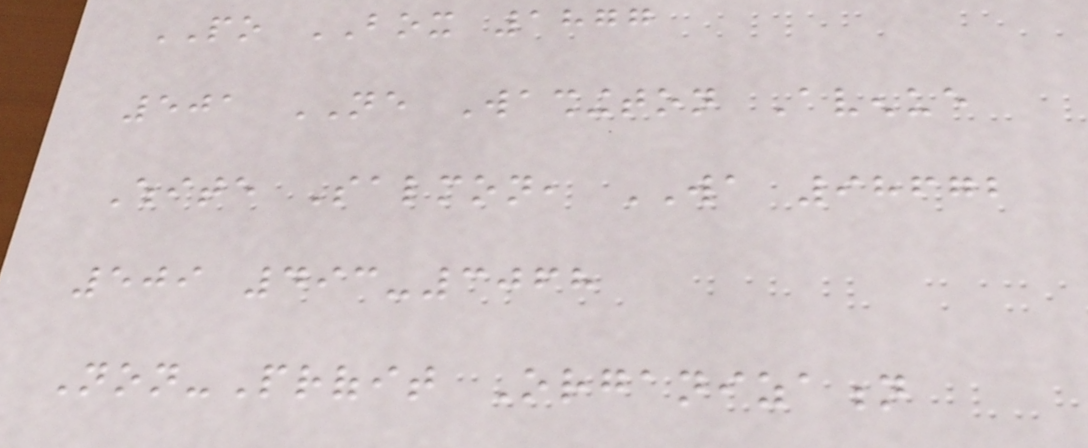PO BOX 1877
501 NE Washington Avenue
White Salmon, WA 98672
509 493-3068
Non-Profit Organization
